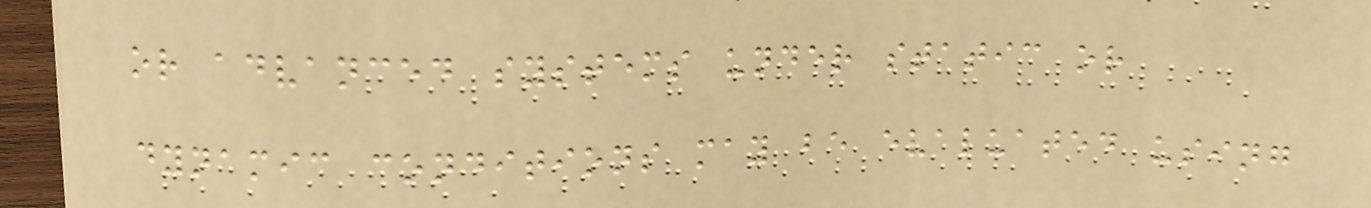or advanced systems under static or
dynamic conditions may be evaluated using
